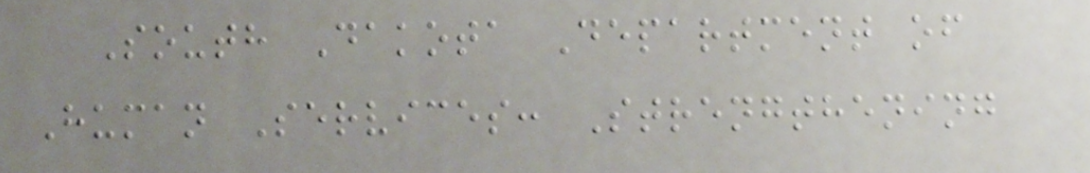South Dakota Department of
Human Services: Strengthening
